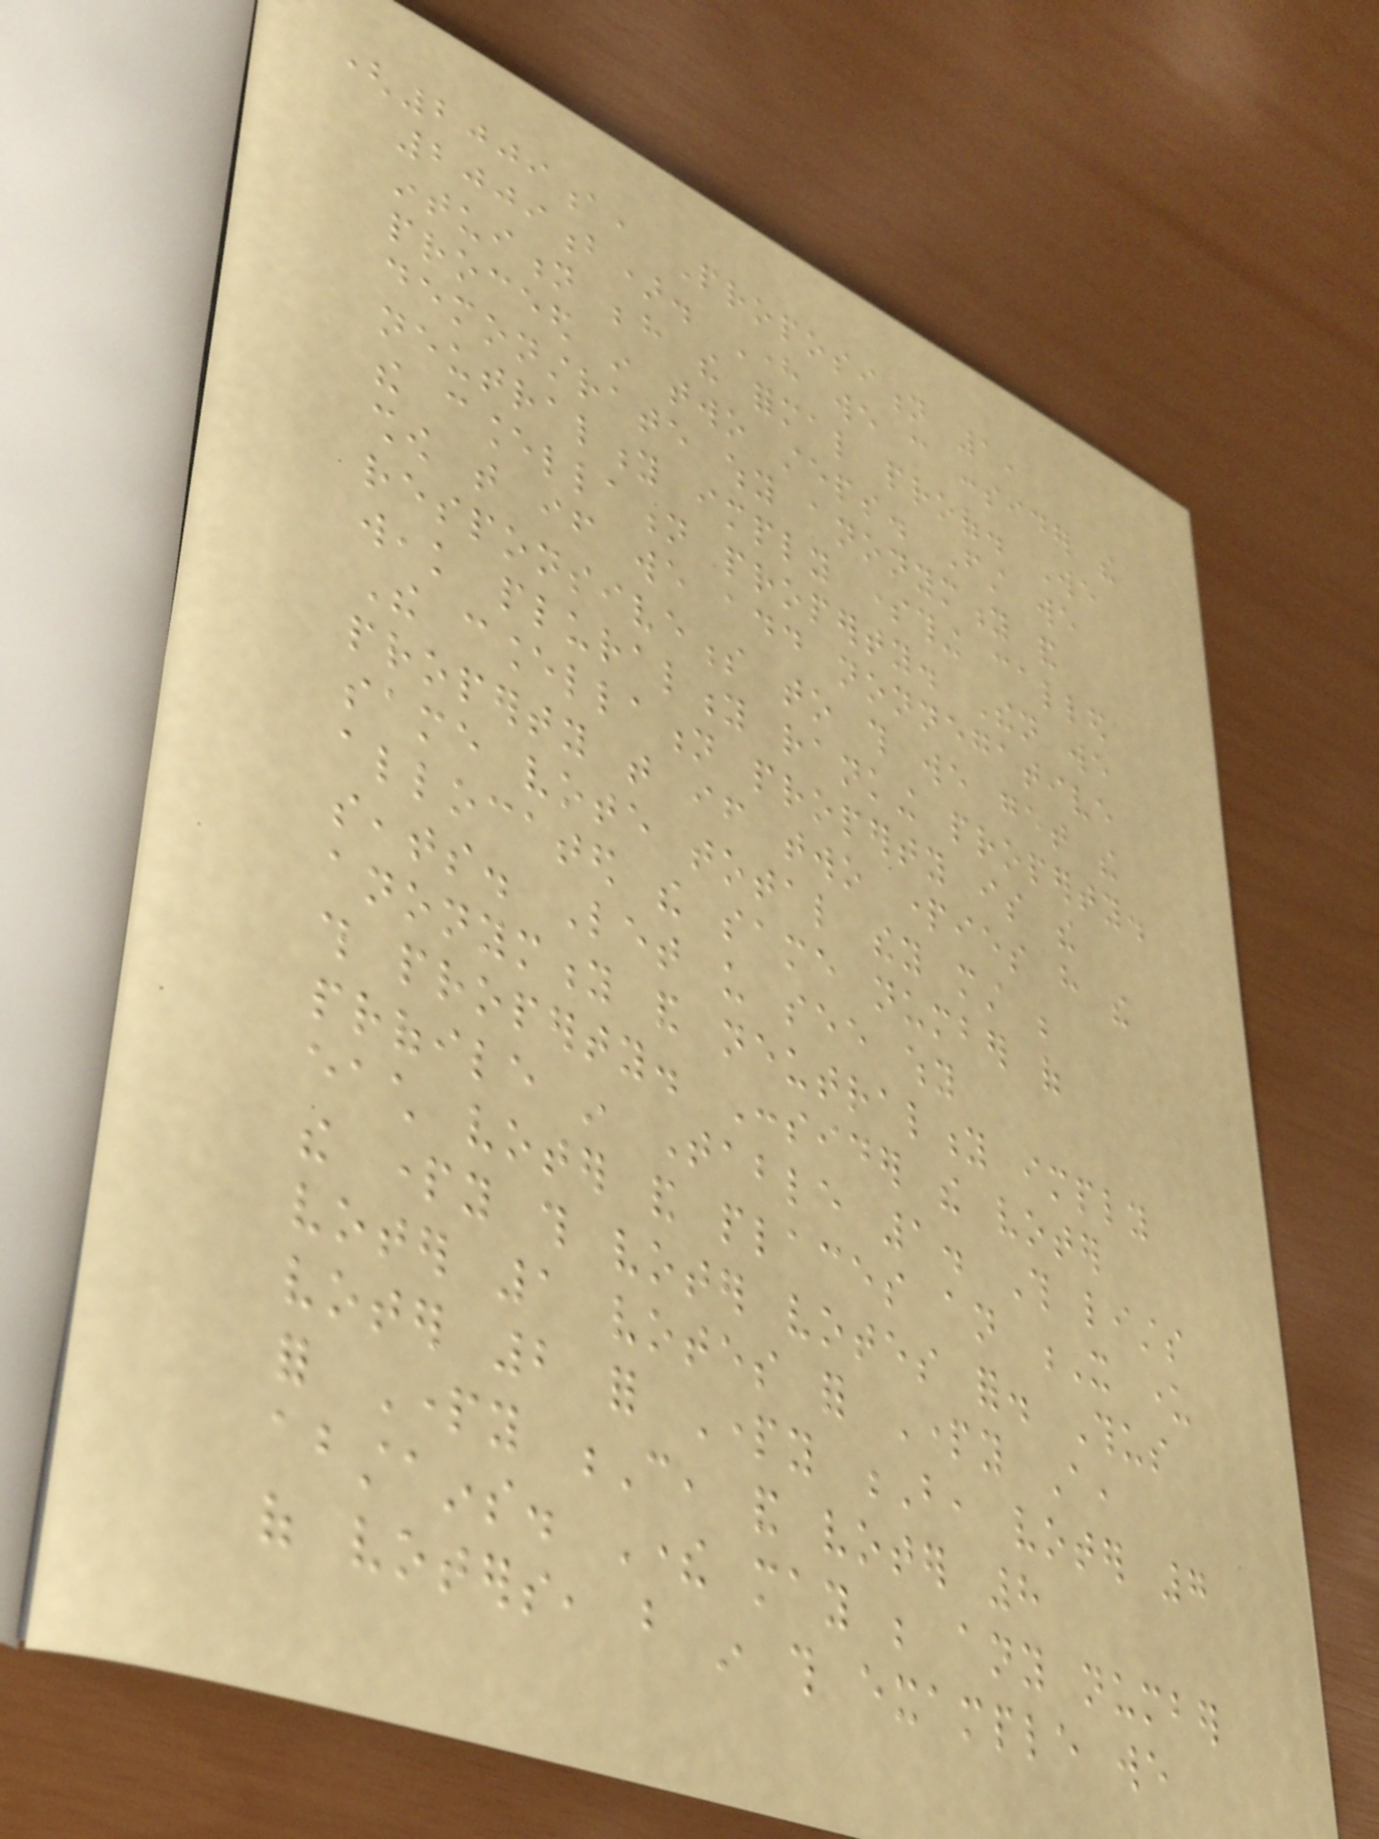(2009a, Proposition 1,
2009b). Here we can consider the
intuition behind the formal proof. We
proceed in two steps. First we
demonstrate why anonymity and
neutrality imply something called
the cancellation property. Then we
show that if we add nonnegative
responsiveness to this we get the
weak plurality ranking property.
The cancellation property is the
property that if two parties have the
same vote total they must be
allocated the same number of
seats. Let us see why
anonymity and neutrality imply
this property. Consider the voter
profile in Table 1. This lists
each voter and places an X under
the party this voter votes for. Thus
voter 1 votes for Party A,
voter 2 for Party B, voter 7
for Party C, and voter 8
abstains. There may be any number
of voters, but in this example we
